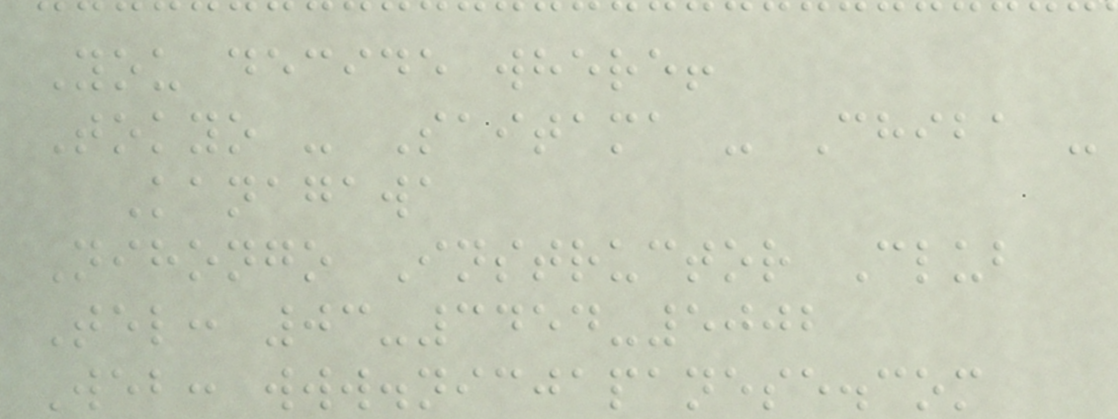You decide where!
Tokyo - Saitama - Chiba -
Kanagawa
Nihongo Instructor Club
Tel: 03-3454-5002
Web: www.nicjapanese.com
